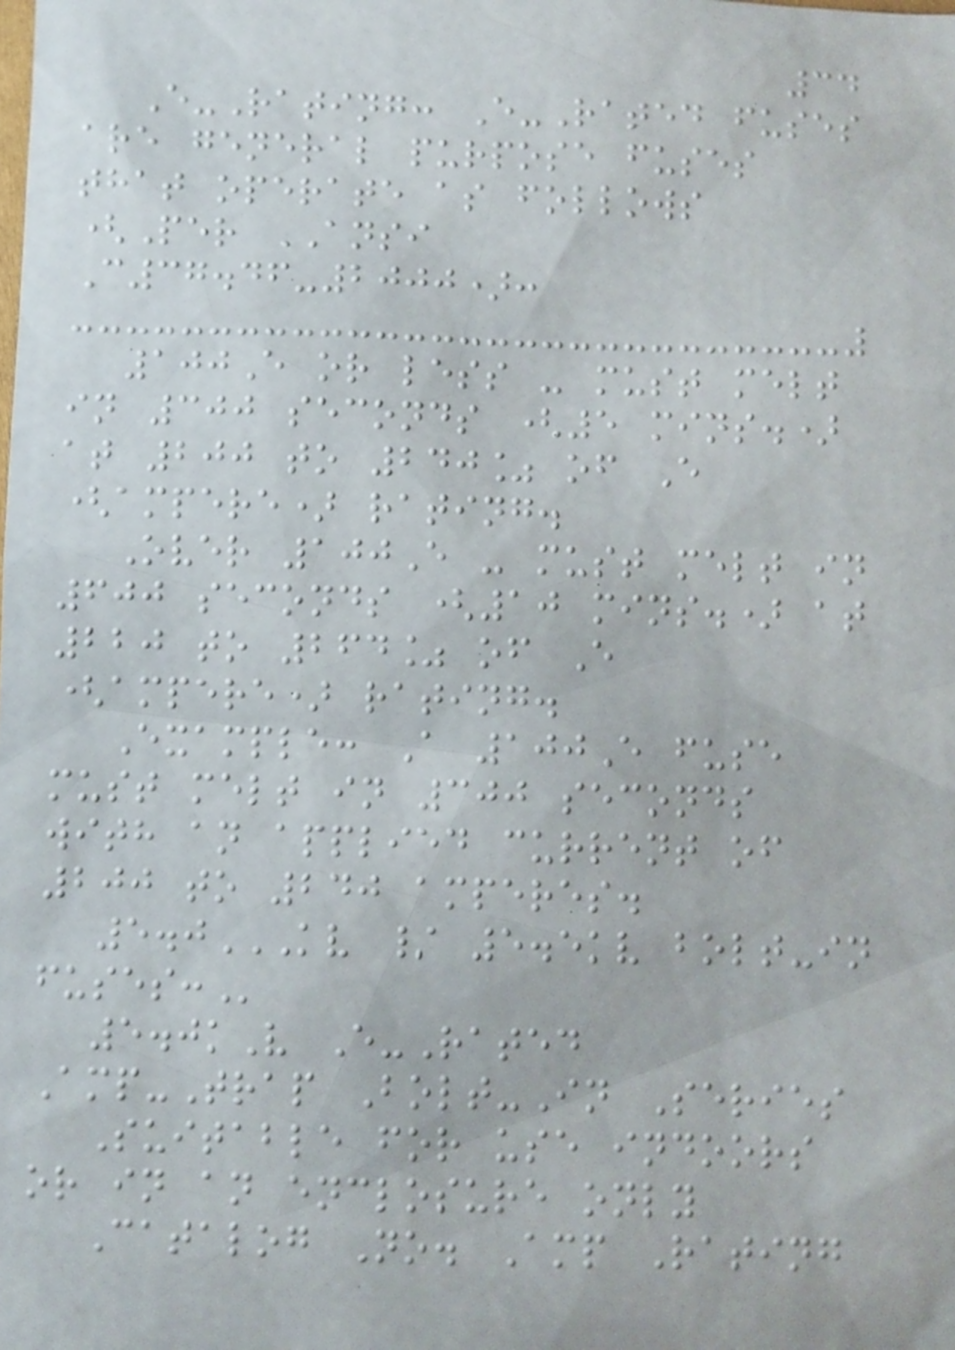34
E-Rating: E-Rated fuses
are general purpose fuses
that operate as follows
(Per ANSI
C37.46-2000):
100E or less - must melt
in 300 seconds (5 mins.)
at 200 to 240% of E
(ampere) rating.
Over 100E - must melt in
600 seconds (10 mins.) at
220 to 264% of E
(ampere) rating.
Example: A 100E fuse
must melt in 300 seconds
with an applied current of
200 to 240 amperes.
5.0KV / 5.5KV BOLT-IN
FUSES:
5.0kV E-Rated
Amp-Trap Bolt-In Series
Suitable for use indoors
or in an enclosure only
Catalog No. Amp Rating
